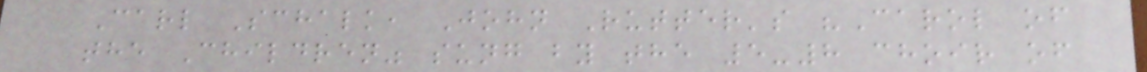Carl Schalk, John Rutter's "Carol of
the Children" sung by the 5-8 choir of
